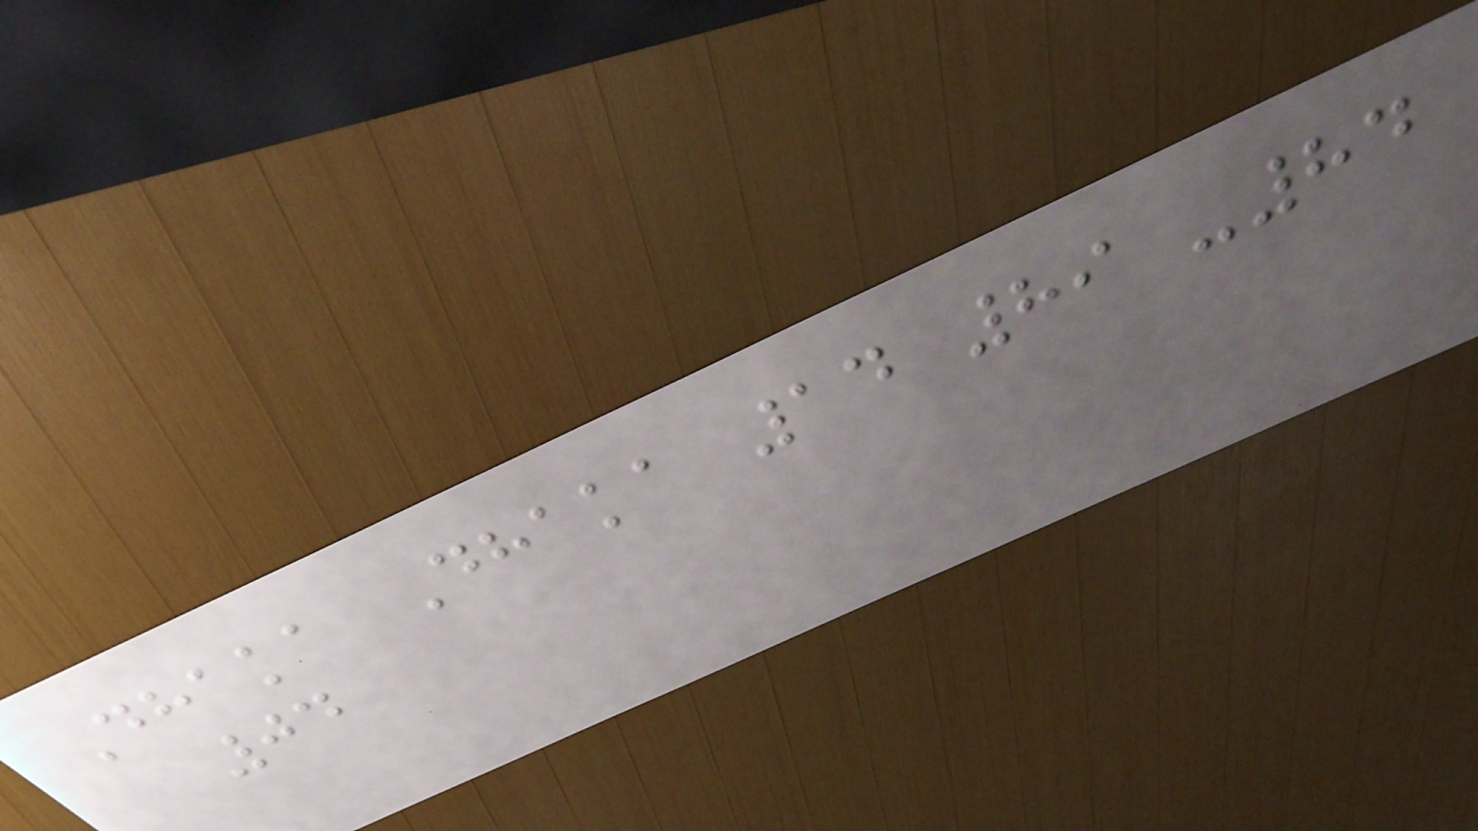Dhaka Dhaka 14 89 -84
04
